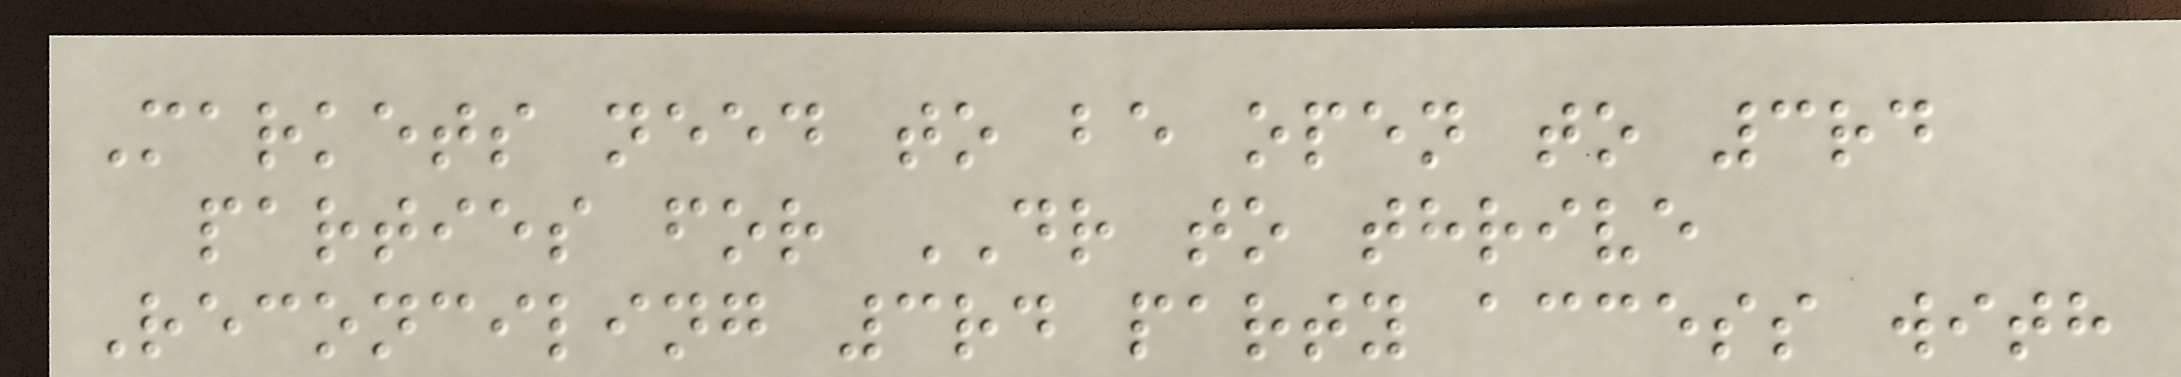Markets need to be open to 3rd
parties for DR to thrive
Reconciling 3rd party access with
